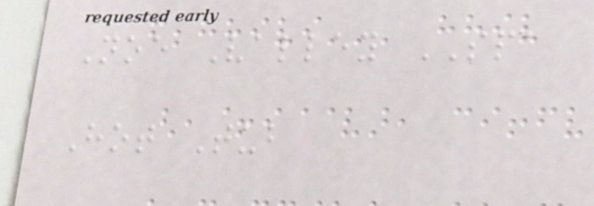Noe Valley SPA
Hot Tub
